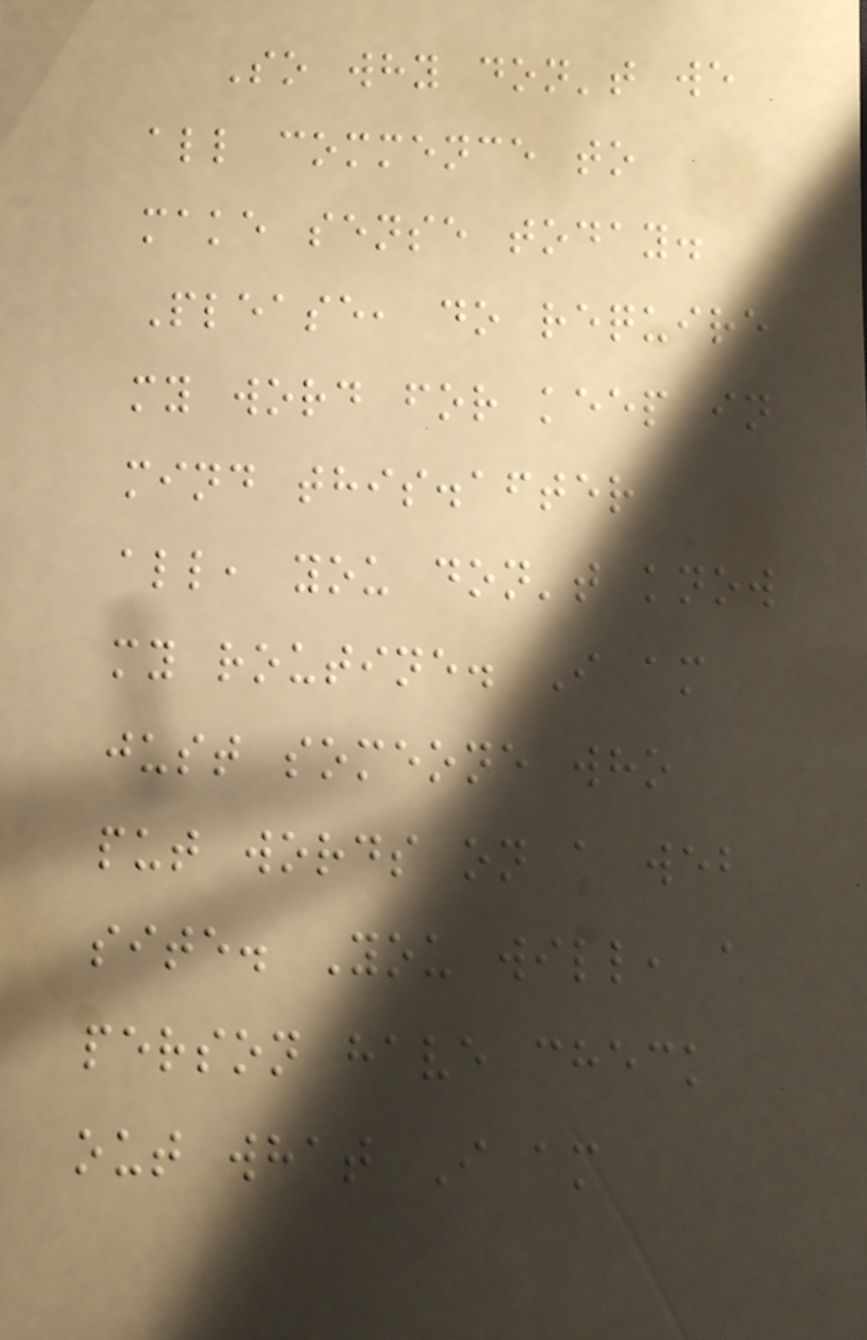So why don't we
all commence to
make sense today.
Please, do require
my word for keep in
mind this.after
all, you don't know
my routine. I am
just someone who
put words on a web
site. You will, a
person have check
out what I am
